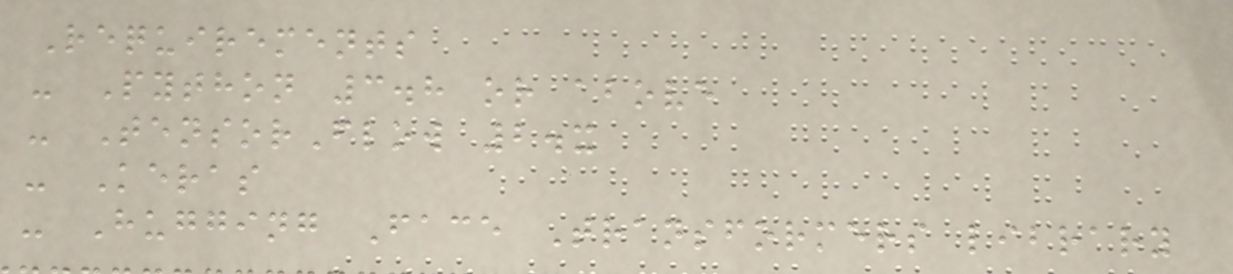Requirements
- Python 3.8 or above
- TensorFlow 2.x
- Keras
- Hugging Face Transformers library
